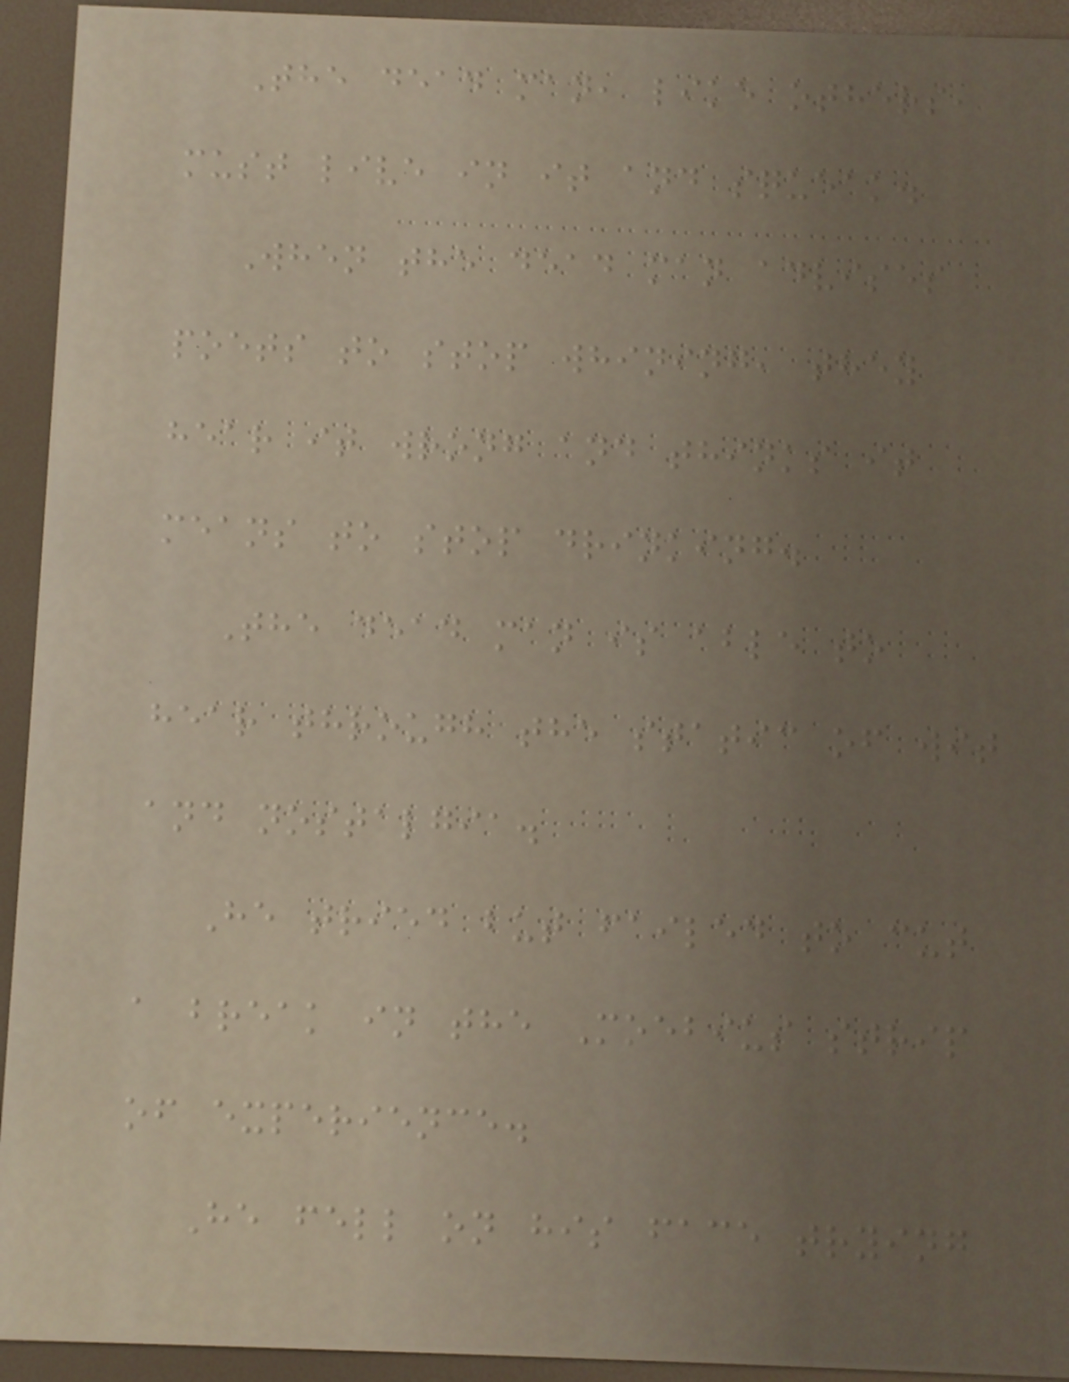The dead man, like others,
must live in it and squeak.
When the dead man advises
poets to stop whining, they
hear it wrong and thinks it
means to stop drinking.
The dead man is able to
hear through the static of wit
and nostalgia.
He tried but failed to cut
a break in the Moebius strip
of experience.
He fell on his face trying
